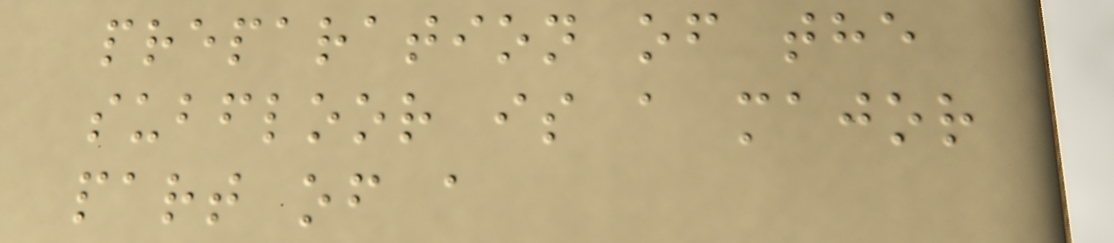preparation of the
subfloor is a major
part of a
